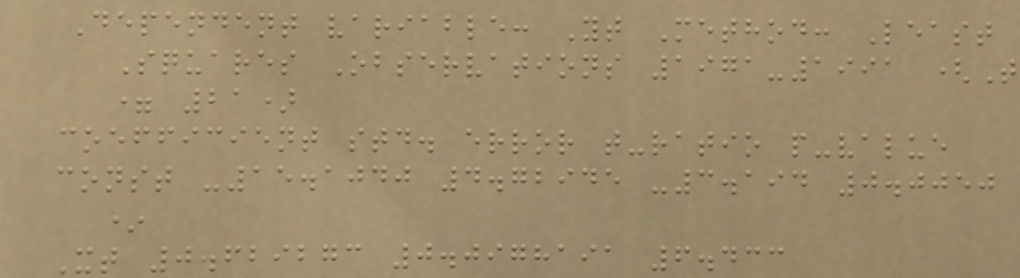Dependent variable: Yt Method: Least
Squares Observations 1971-1991 (T
= 21)
coefficient std. error t-ratio p-value
const -15.1040 4.72945 -3.194 0.0050
*
Xt 0.629273 0.0978191 6.433
